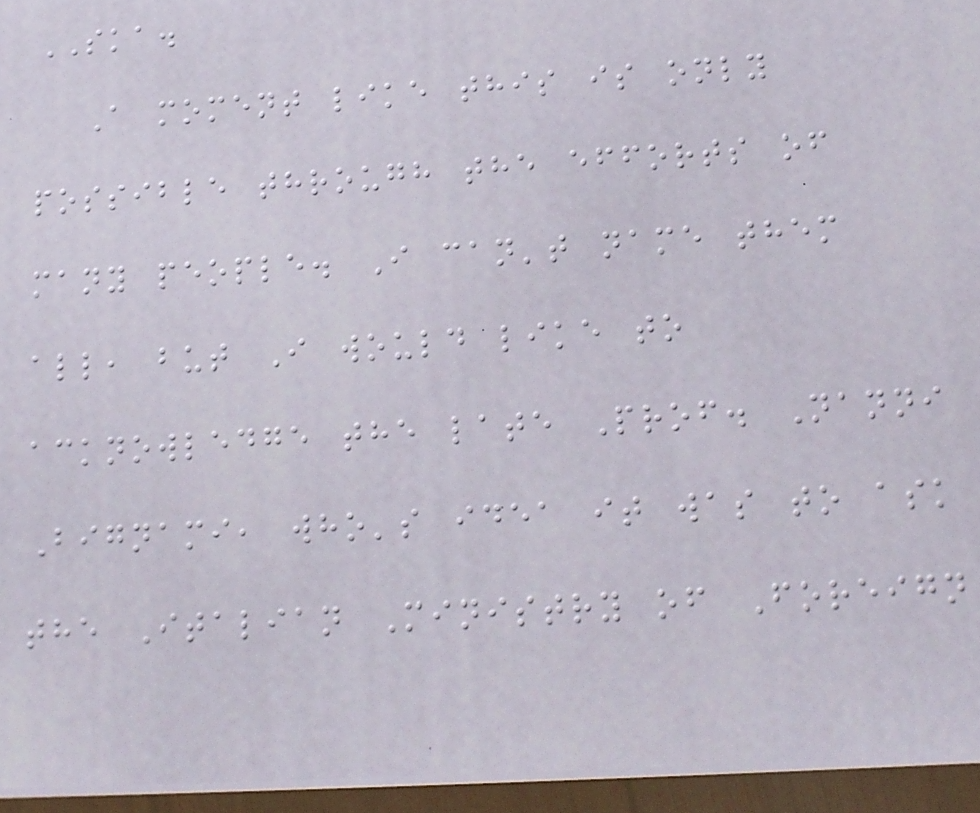SKA.
A moment like this is only
possible through the efforts of
many people. I can't name them
all, but I would like to
acknowledge the late Prof. Nanni
Bignami, who's idea it was to ask
the Italian Ministry of Foreign
